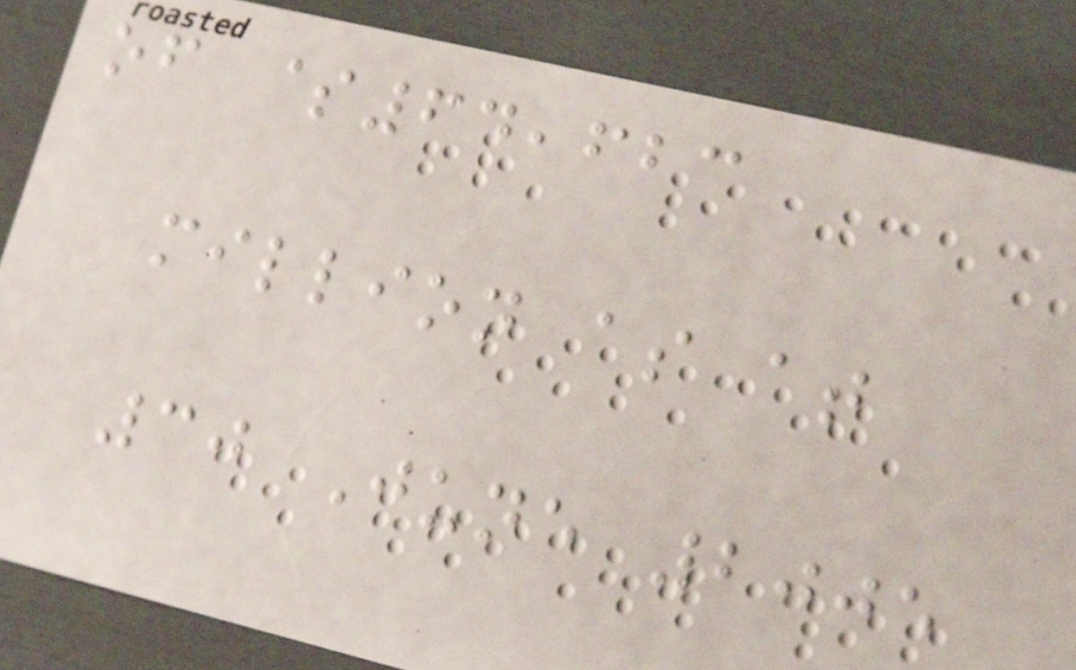of $64,623
million as at
30 June 2005
